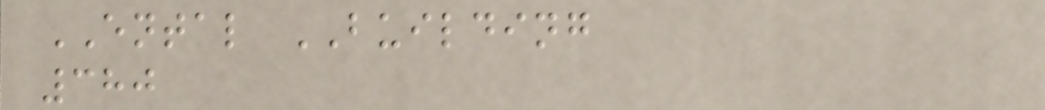ENTAL BUILDING
380
